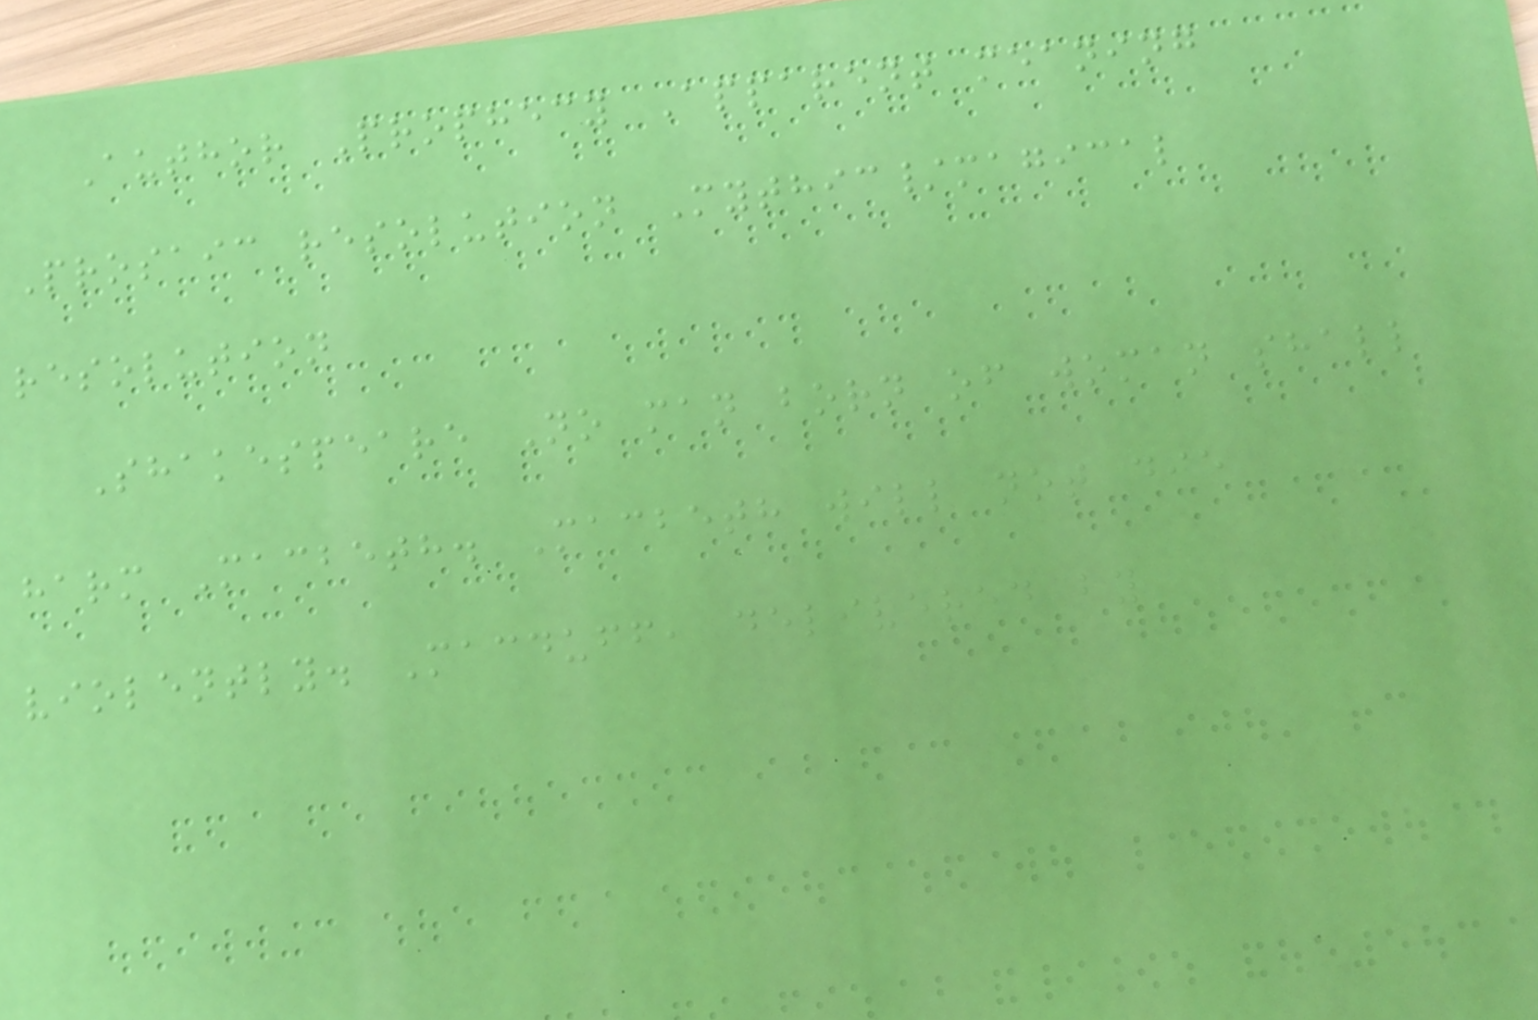Author Prophecy Apparent meaning
Prosaic resolution Mythic/magical
resolution
Shakespeare No man born of woman shall
harm Macbeth. Macbeth will not die
violently. Macduff, delivered by
